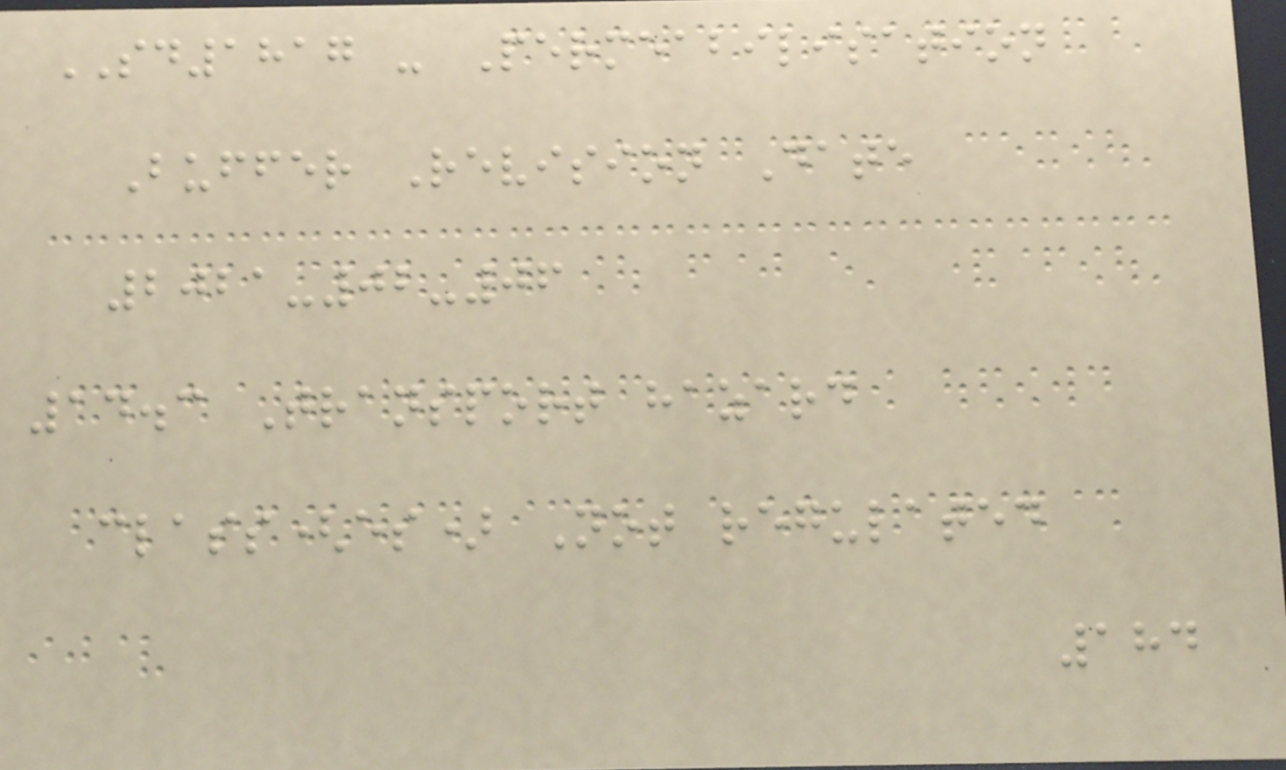SD1817 - Permeabilisation
Buffer Revision Date
2021-02-06
14.3 Transport hazard
class(es) Not regulated
184
